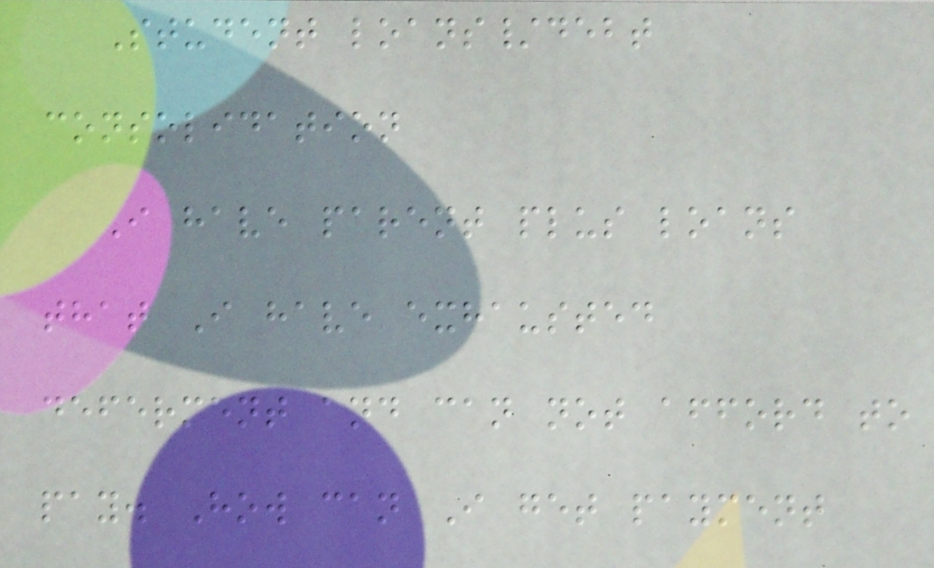Student loans/debt
consolidation
I have parent plus loans
that I have exhausted
deferment and can not afford to
pay. How can I get payment
